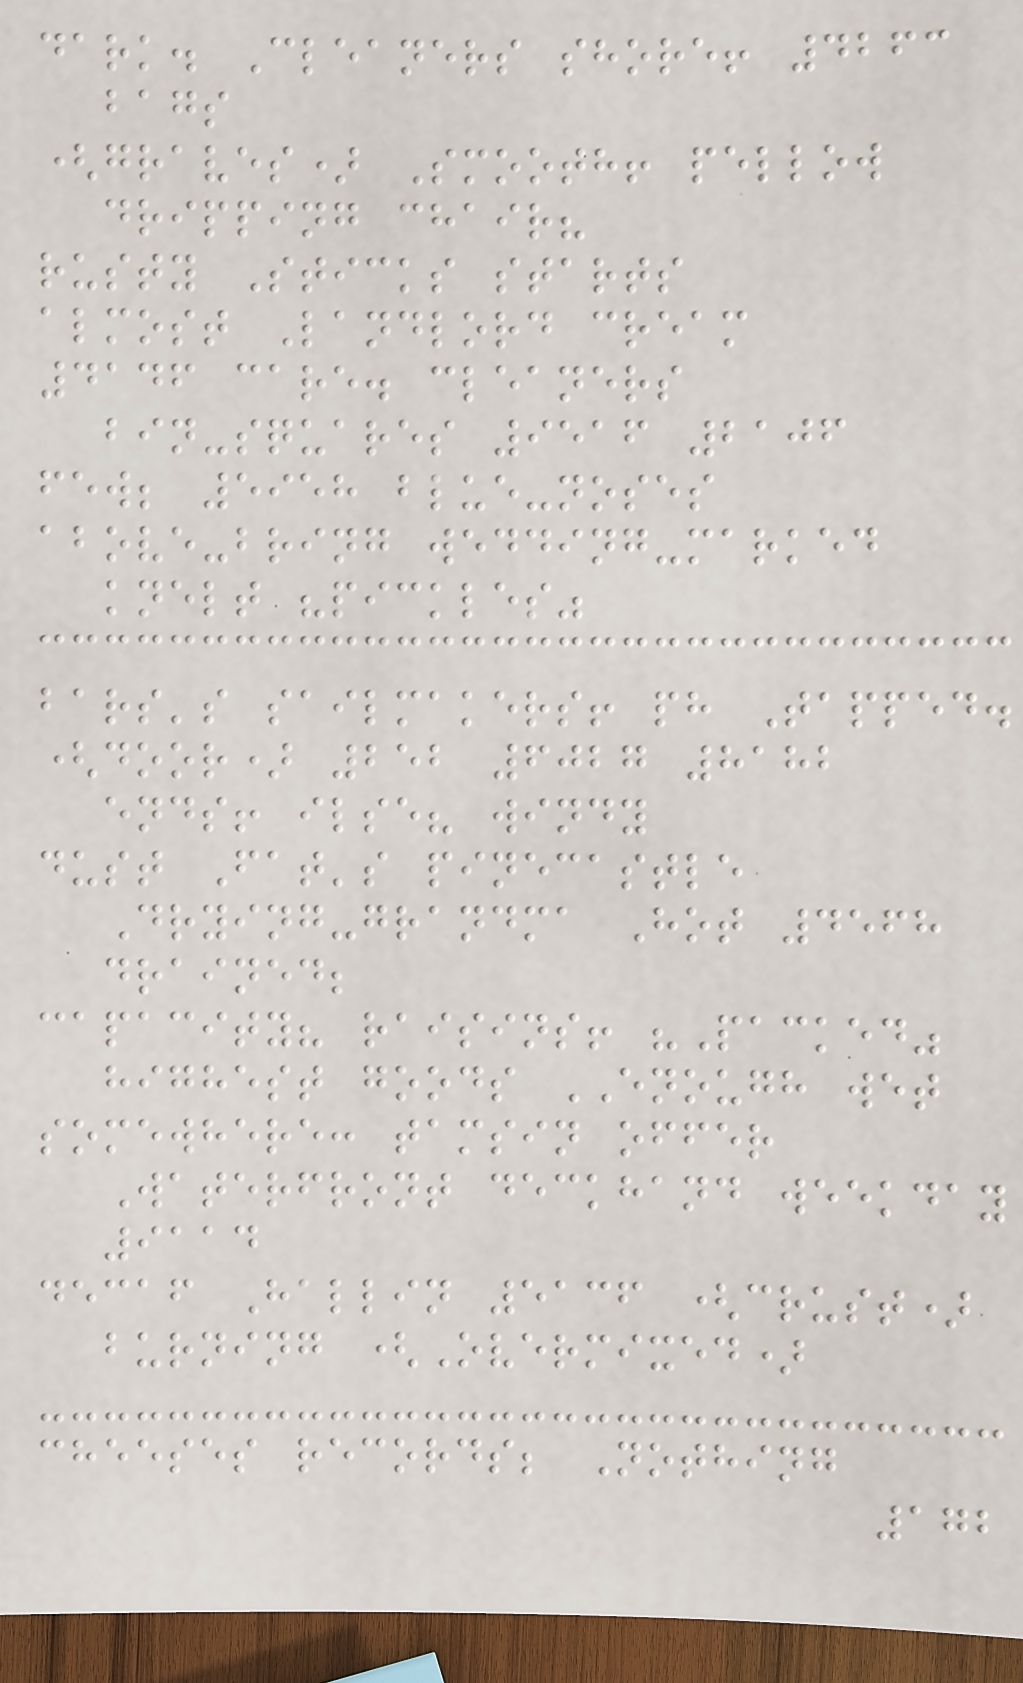dark. Cleaners shore! 4263
bags
(graves) Smooth! pellow
dripping chair?
rusty Sticks starts
almost Landlord cream
4146 care. cleaners
bin-squares 9516 2106
few; 5958 blue-noses
above-bring wedding-marked
knelt "pickles"
bars's sailmakers! ph Tapped.
(door) 252 6027 8182
ends! ilse? windy
dust Fat's pinecastle
Drying-grandma Hot 4568
drained;
capacity? raisins! "Packed"
highest goods ENOUGH wet
somewhere: tamsin offer
Waterfront deckhand weekday
9114
decaf Hallin 5136 (crust)
burning (Overmixed)
cheeses records; Nothing
172
